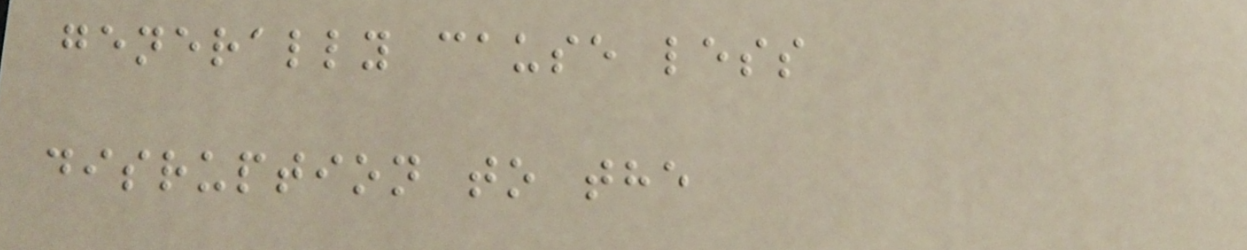generally cause less
disruption to the
